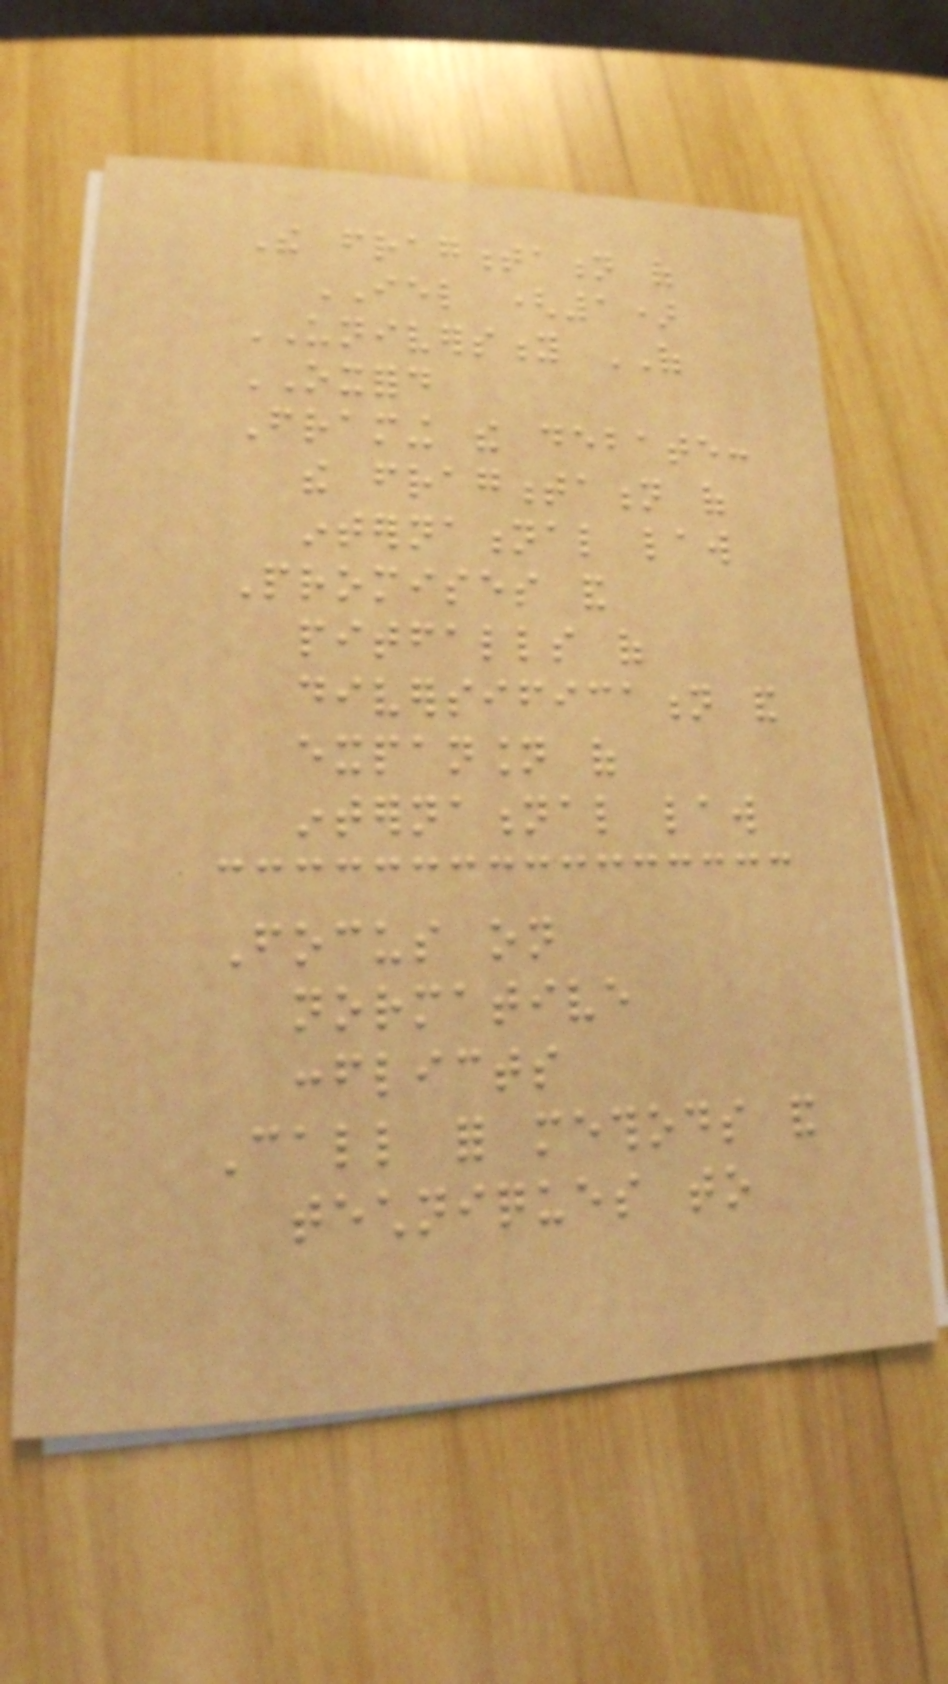The fragmentation of
IEL (1)
UNIVERSITY OF
OXFORD
Framing the debate:
the fragmentation of
international law
Promises and
pitfalls of
diversification and
expansion of
international law
Focus on
normative
conflicts
Call for methods and
techniques to
